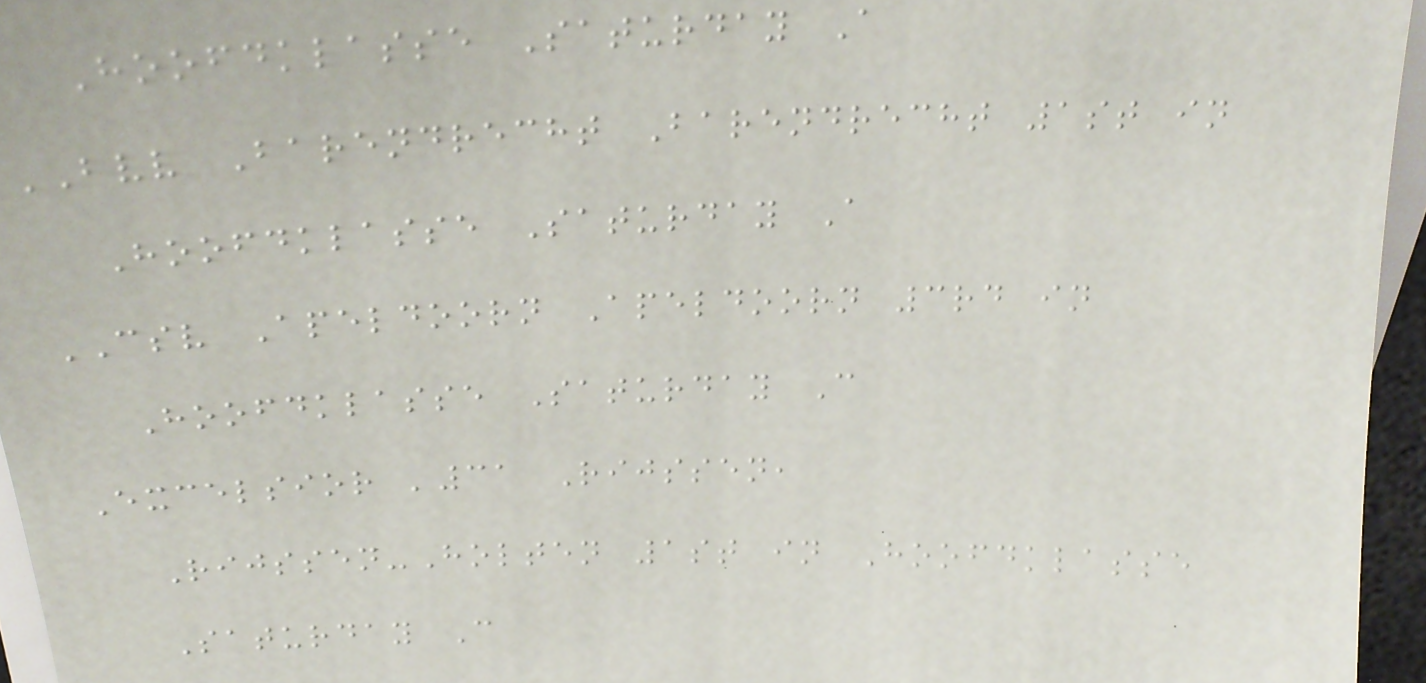Hoofdklasse Saturday A
BVV Barendrecht Barendrecht 1st in
Hoofdklasse Saturday A
CSV Apeldoorn Apeldoorn 3rd in
Hoofdklasse Saturday C
Excelsior '31 Rijssen,
Rijssen-Holten 1st in Hoofdklasse
Saturday C
